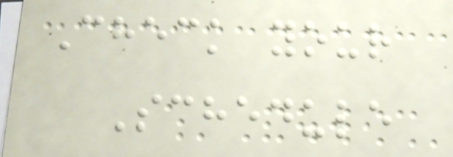Check your
Schedule
